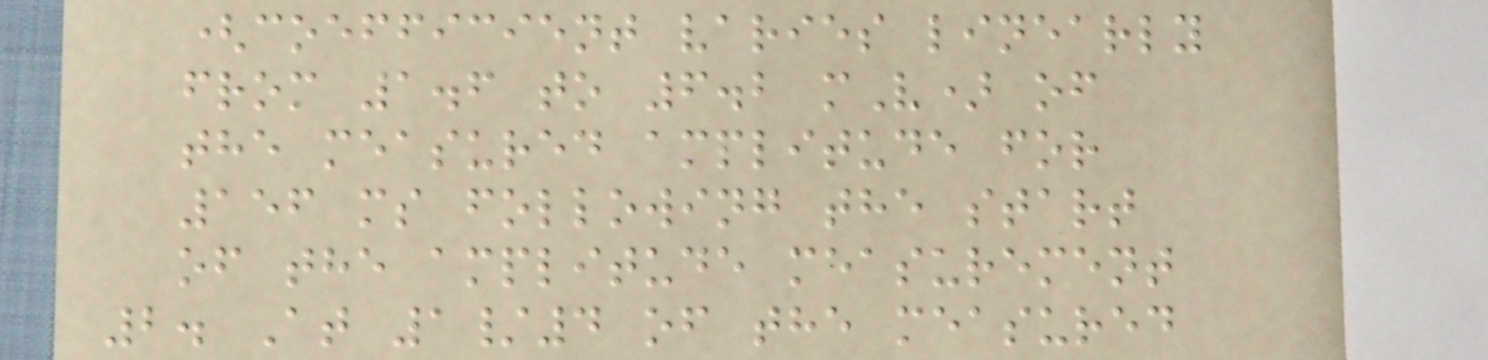(coefficient varies linearly
from 1.6 to 6.2 mV) of
the measured amplitude for
156 ms following the start
of the amplitude measurement
2. At 1/4 of the measured
